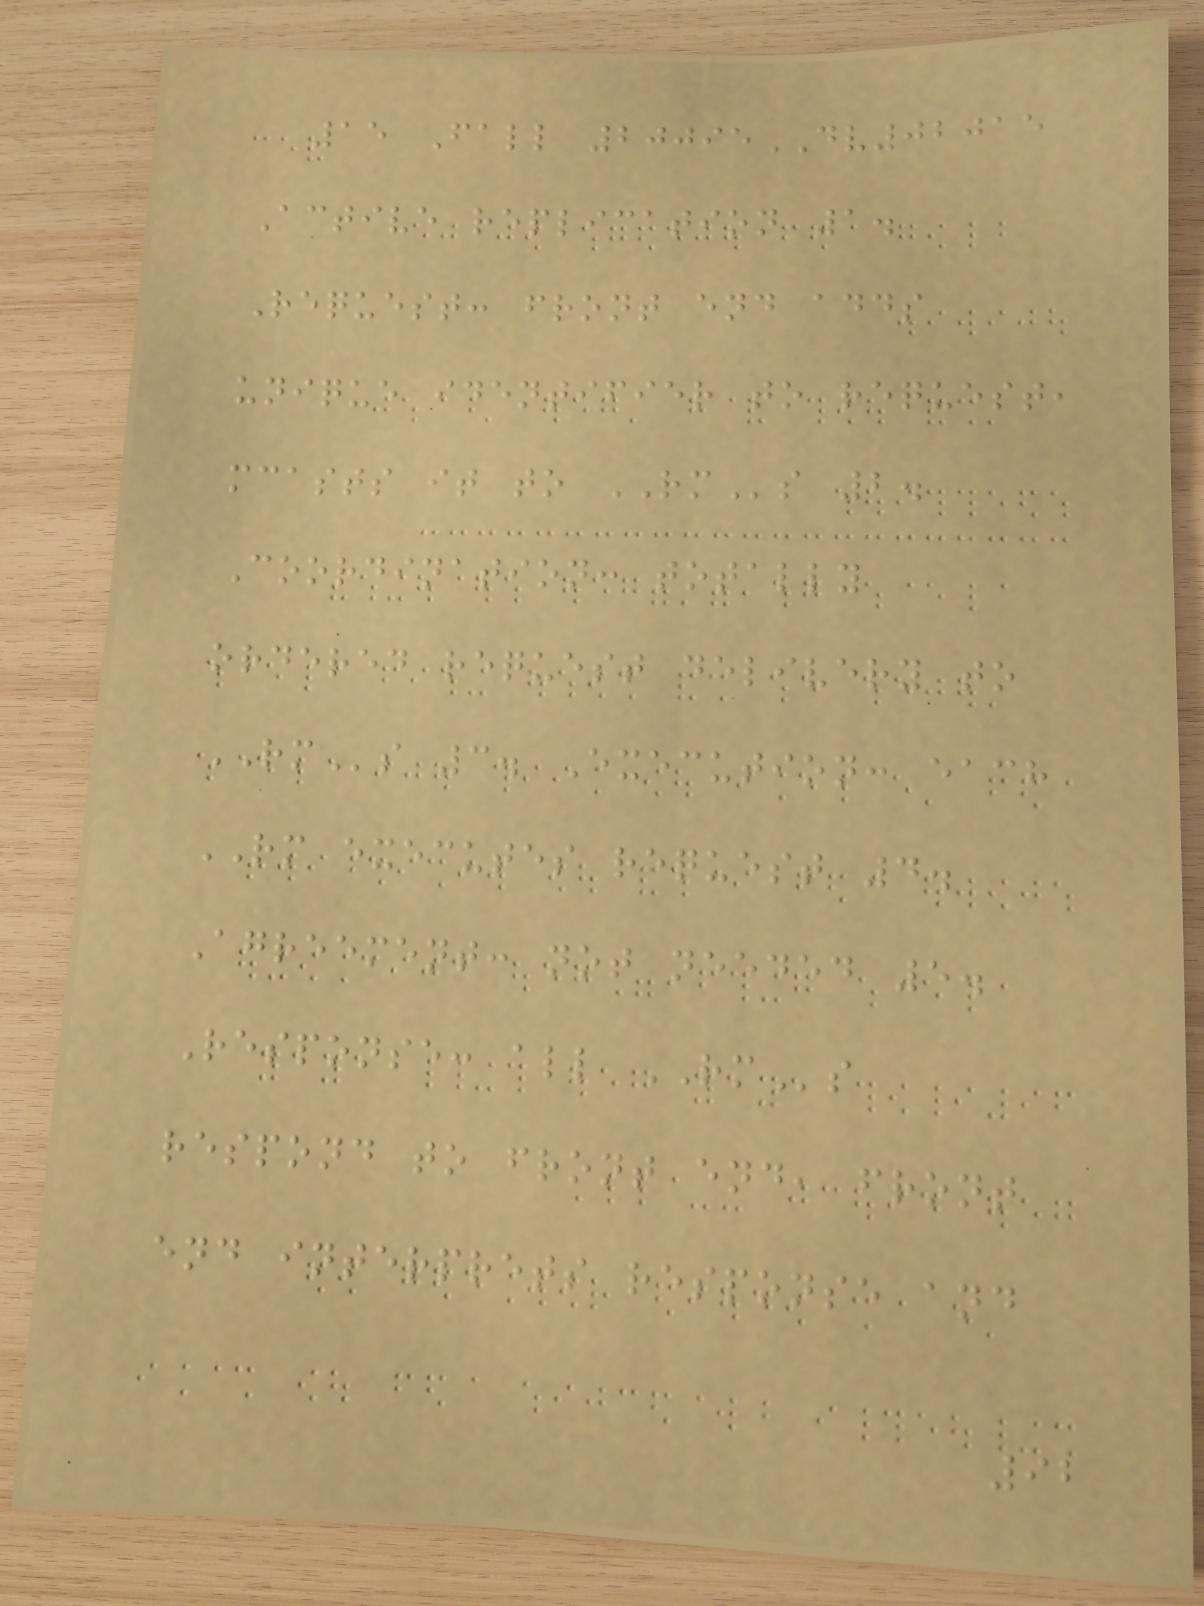15 Fall 20095DV02015
Active replication 1.
Request: front end adds
unique identifier to request,
mcasts it to RMs 2.
Coordination: totally
ordered request delivery to
RMs 3. Execution: each
RM executes request 4.
Agreement: not needed 5.
Response: all RMs
respond to front end, front
end interprets response and
92
